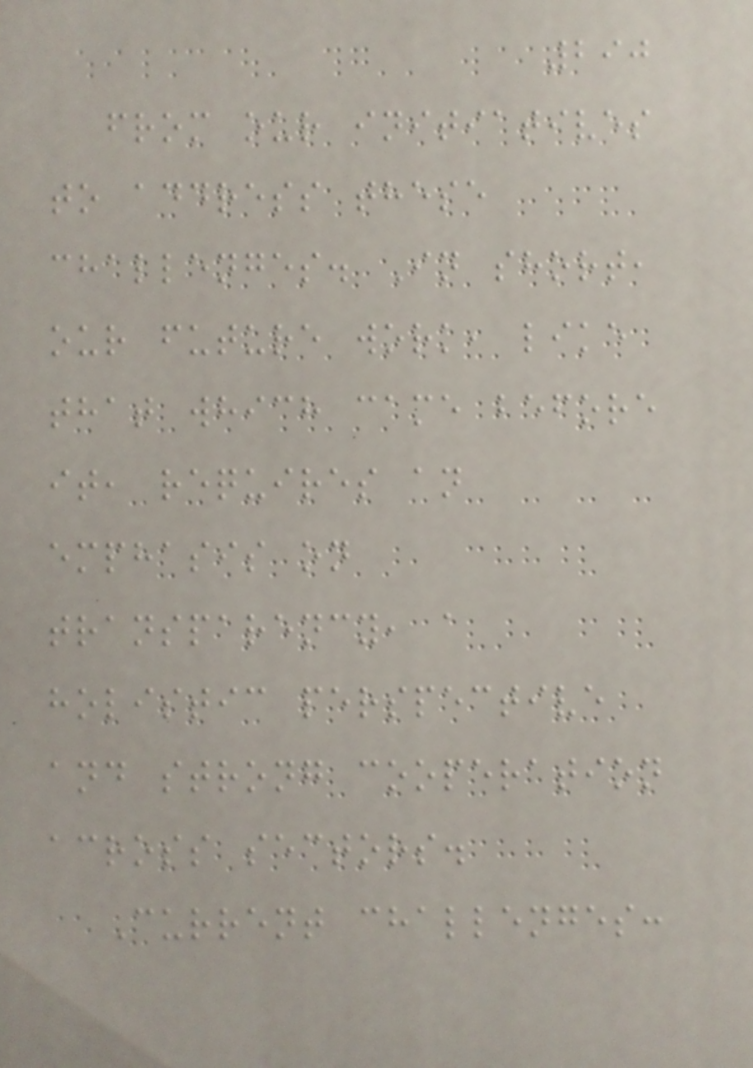290
from our initiatives
to address these
challenges. In short,
our future work, like
that which came before
it, requires an
emphasis on
transparency, a
holistic perspective
and strong cooperation
across sectors.
Current challenges:
